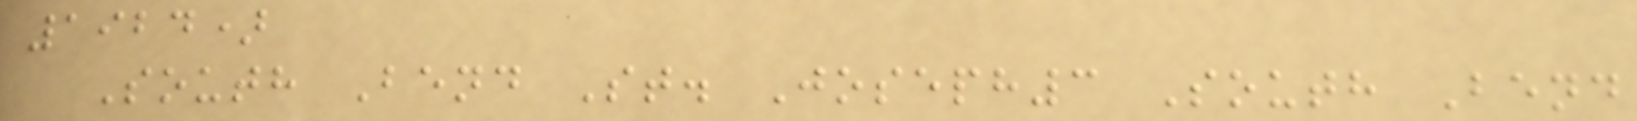1924)
South Bend St. Joseph3 South Bend
